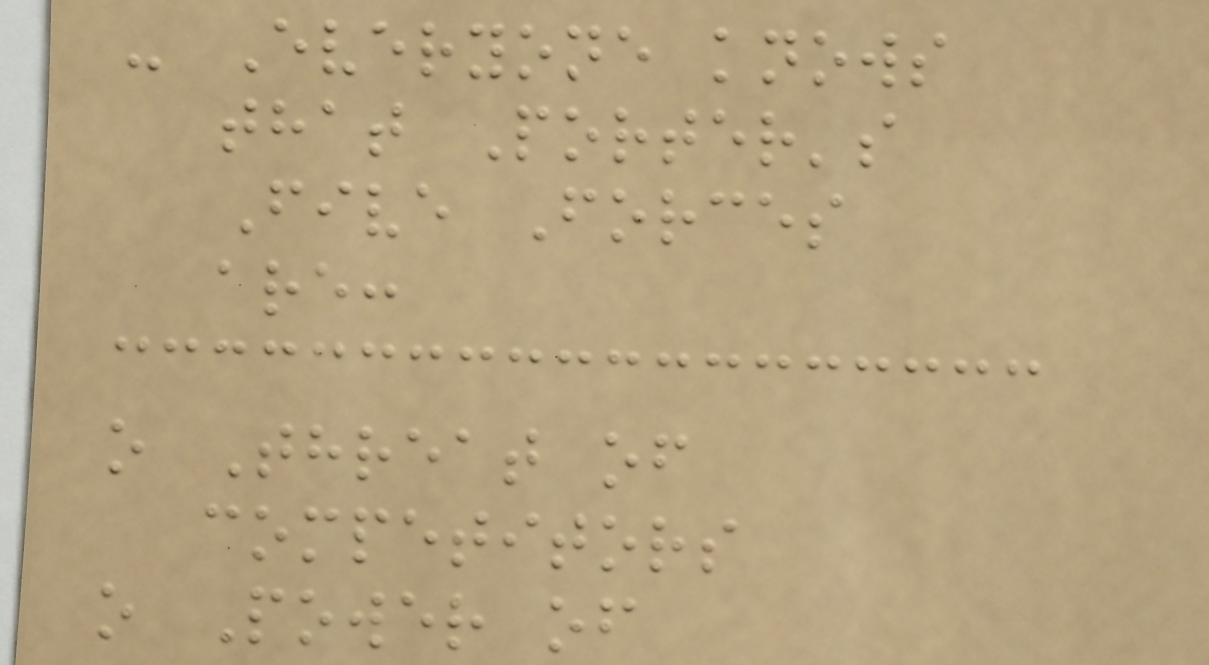- Everyone knows
that Porter's
Five Forces
are:
o Threat of
competitors
o Power of
